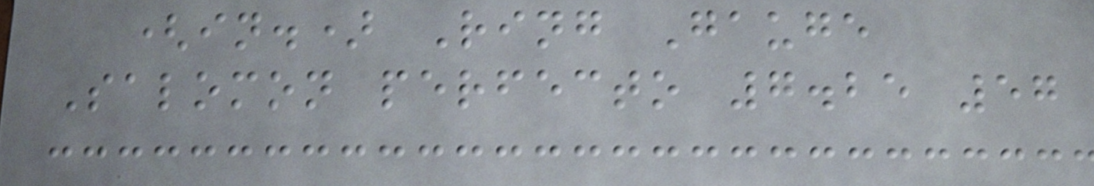(in.) Ring Gauge
Salomon perfecto 7.25 57
